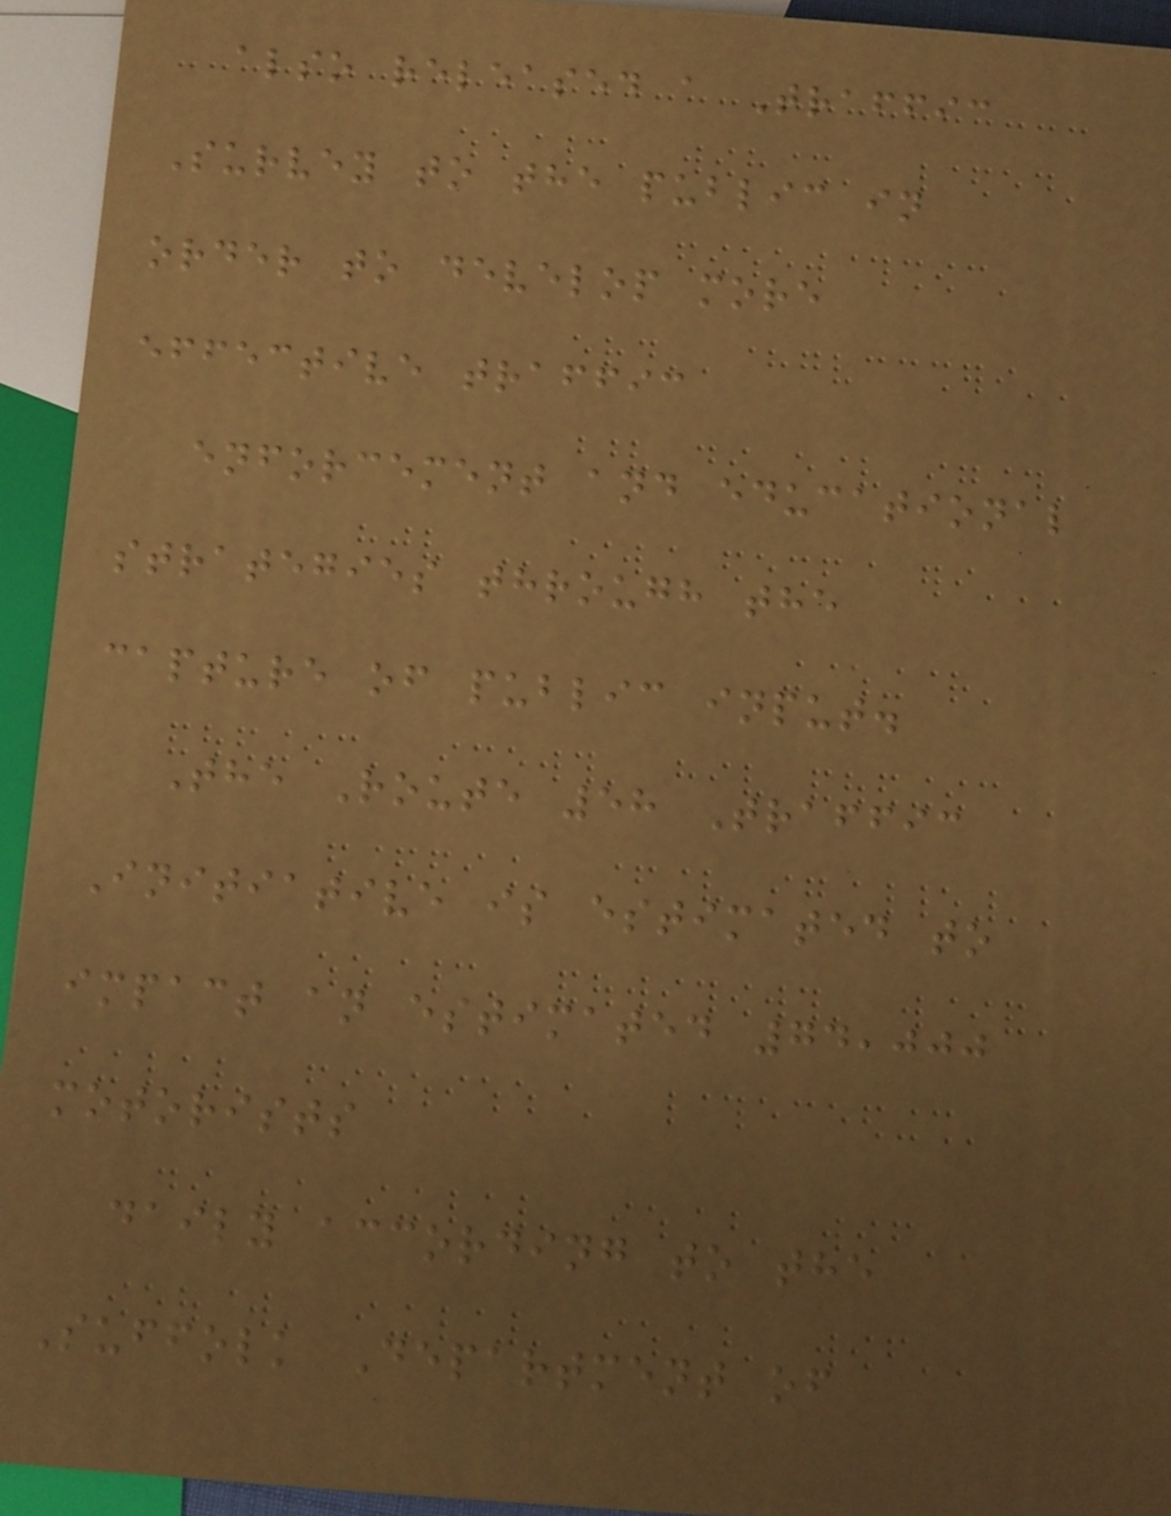also released a Traffic
Survey to the public in
order to develop more
effective traffic
enforcement and educational
strategies through the
capture of public input.
The Route 58 Traffic
Initiative is estimated to
impact an estimated 74,000
motorists
daily according to the
Suffolk Department of
